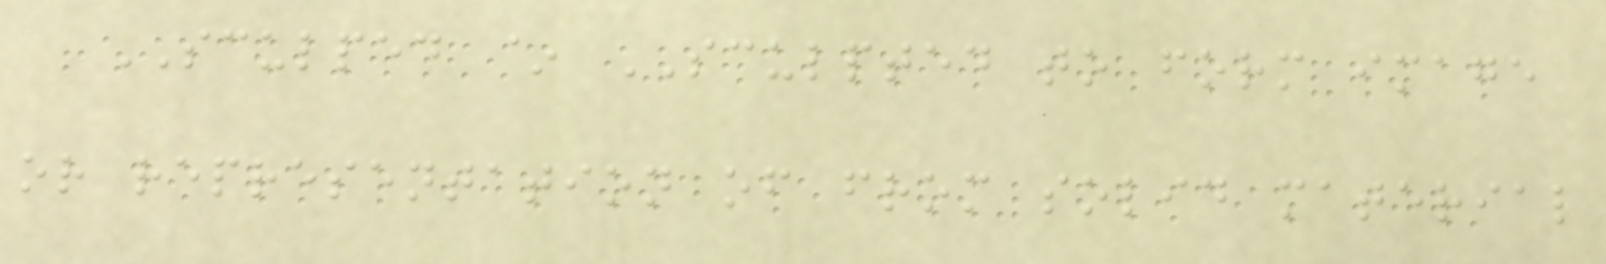SCULPED ~ SCULPTED to form image
or representation of from solid material
